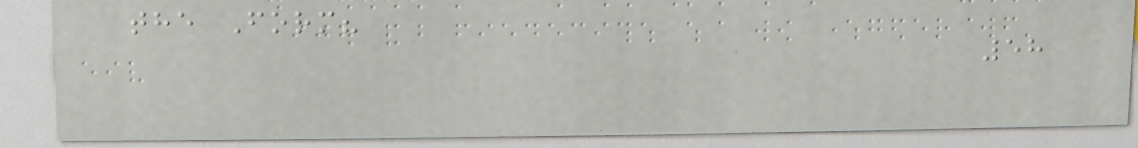the Form?
58
